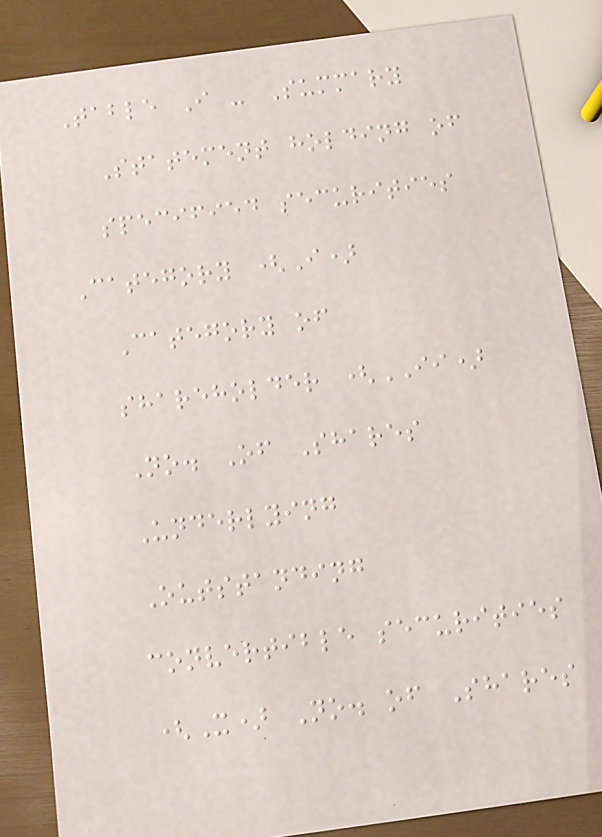Table I - Summary
Statement holding of
specified securities
Category (I)
Category of
shareholder (II)
No. Of Shares
Underlying
Outstanding
convertible securities
(X) No. of Shares
